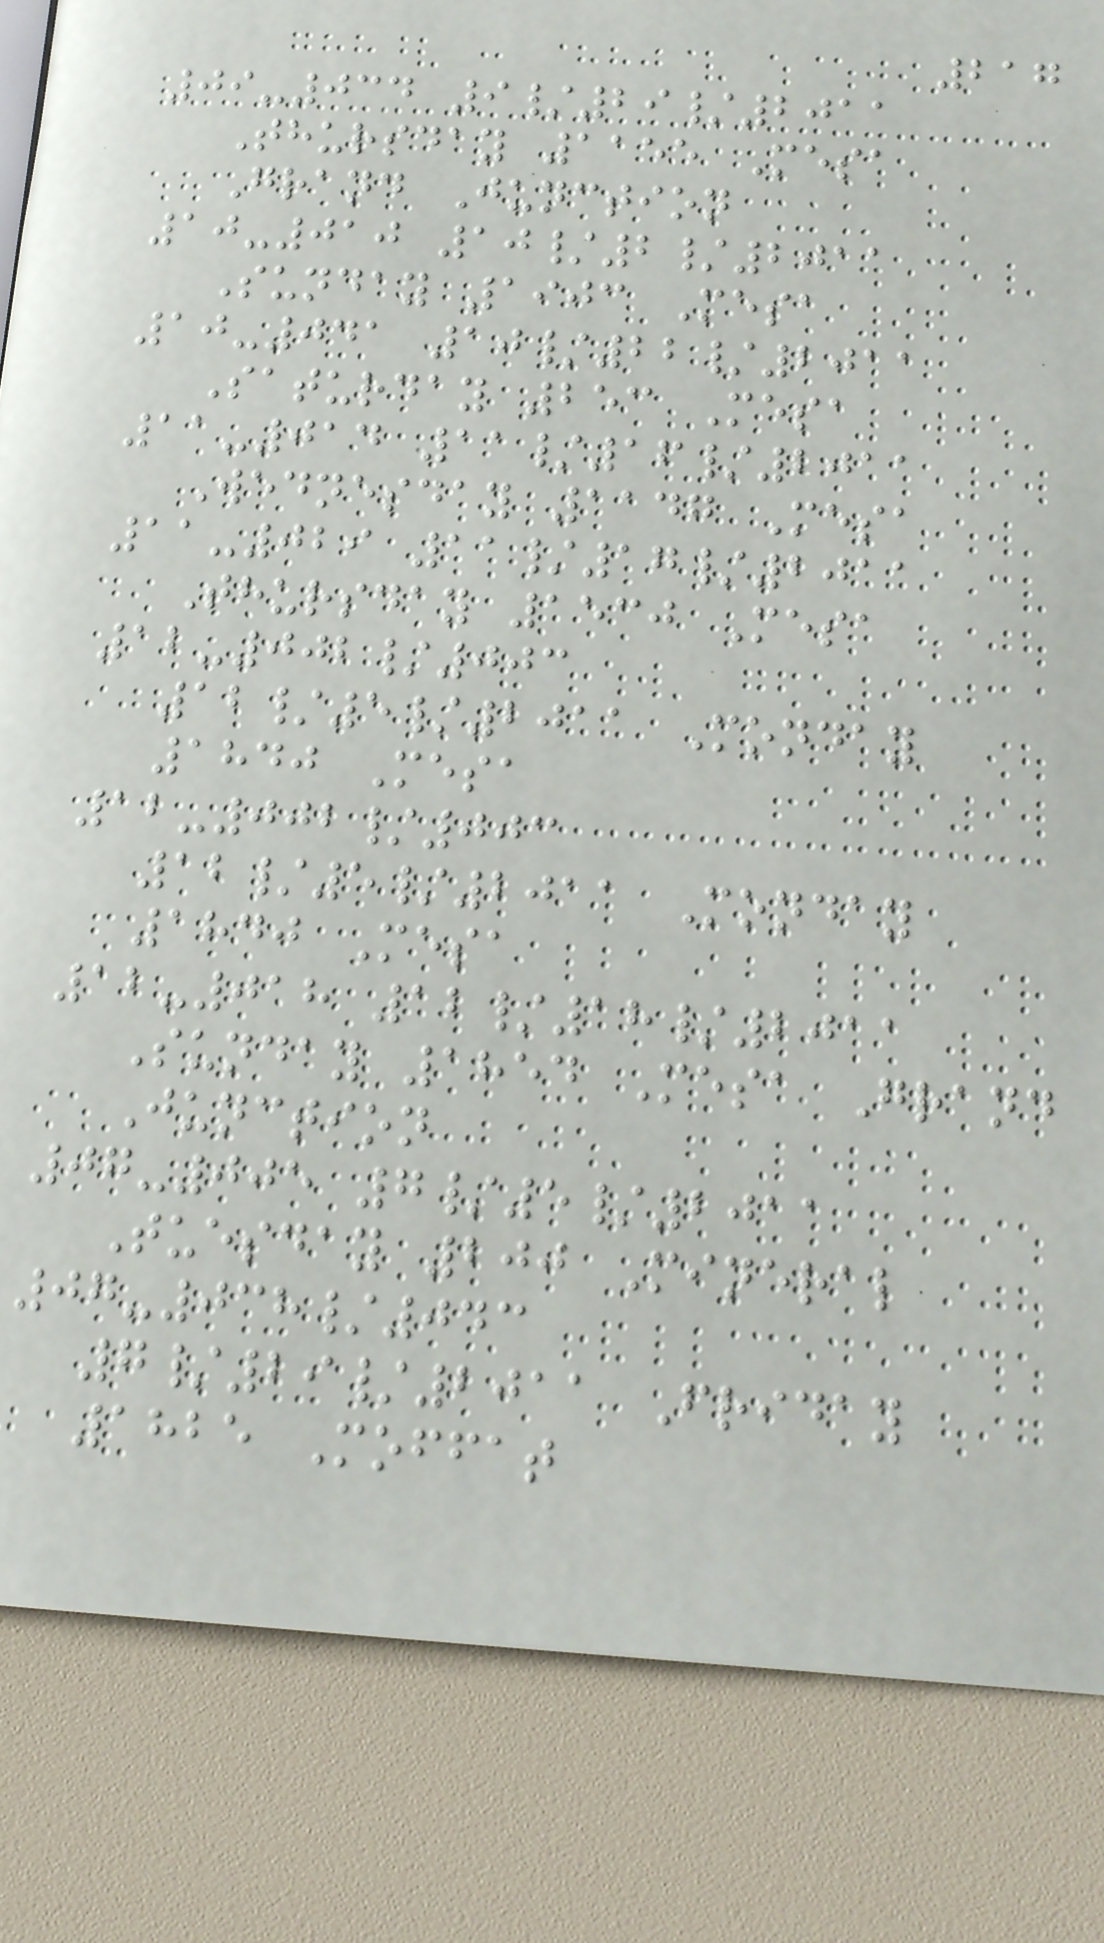217
09-034 9/29/2011
Thursday 1155 Mesa
Grand Junction
10-010 10/2/2011
Sunday 1903 Mesa
10-041 10/22/2011
Saturday 253 Mesa
11-014 11/16/2011
Wednesday 1147 Mesa
11-029 11/17/2011
Thursday 1530 Mesa
12-002/003
12/5/2011 Monday
1840 Mesa
12-002/003
12/5/2011 Monday
1840 Mesa
12-018 12/18/2011
Sunday 1854 Mesa Grand
Junction
07-005 7/5/2011
Tuesday 200 Mineral
07-038/043
7/29/2011 Friday
1825 Moffat
